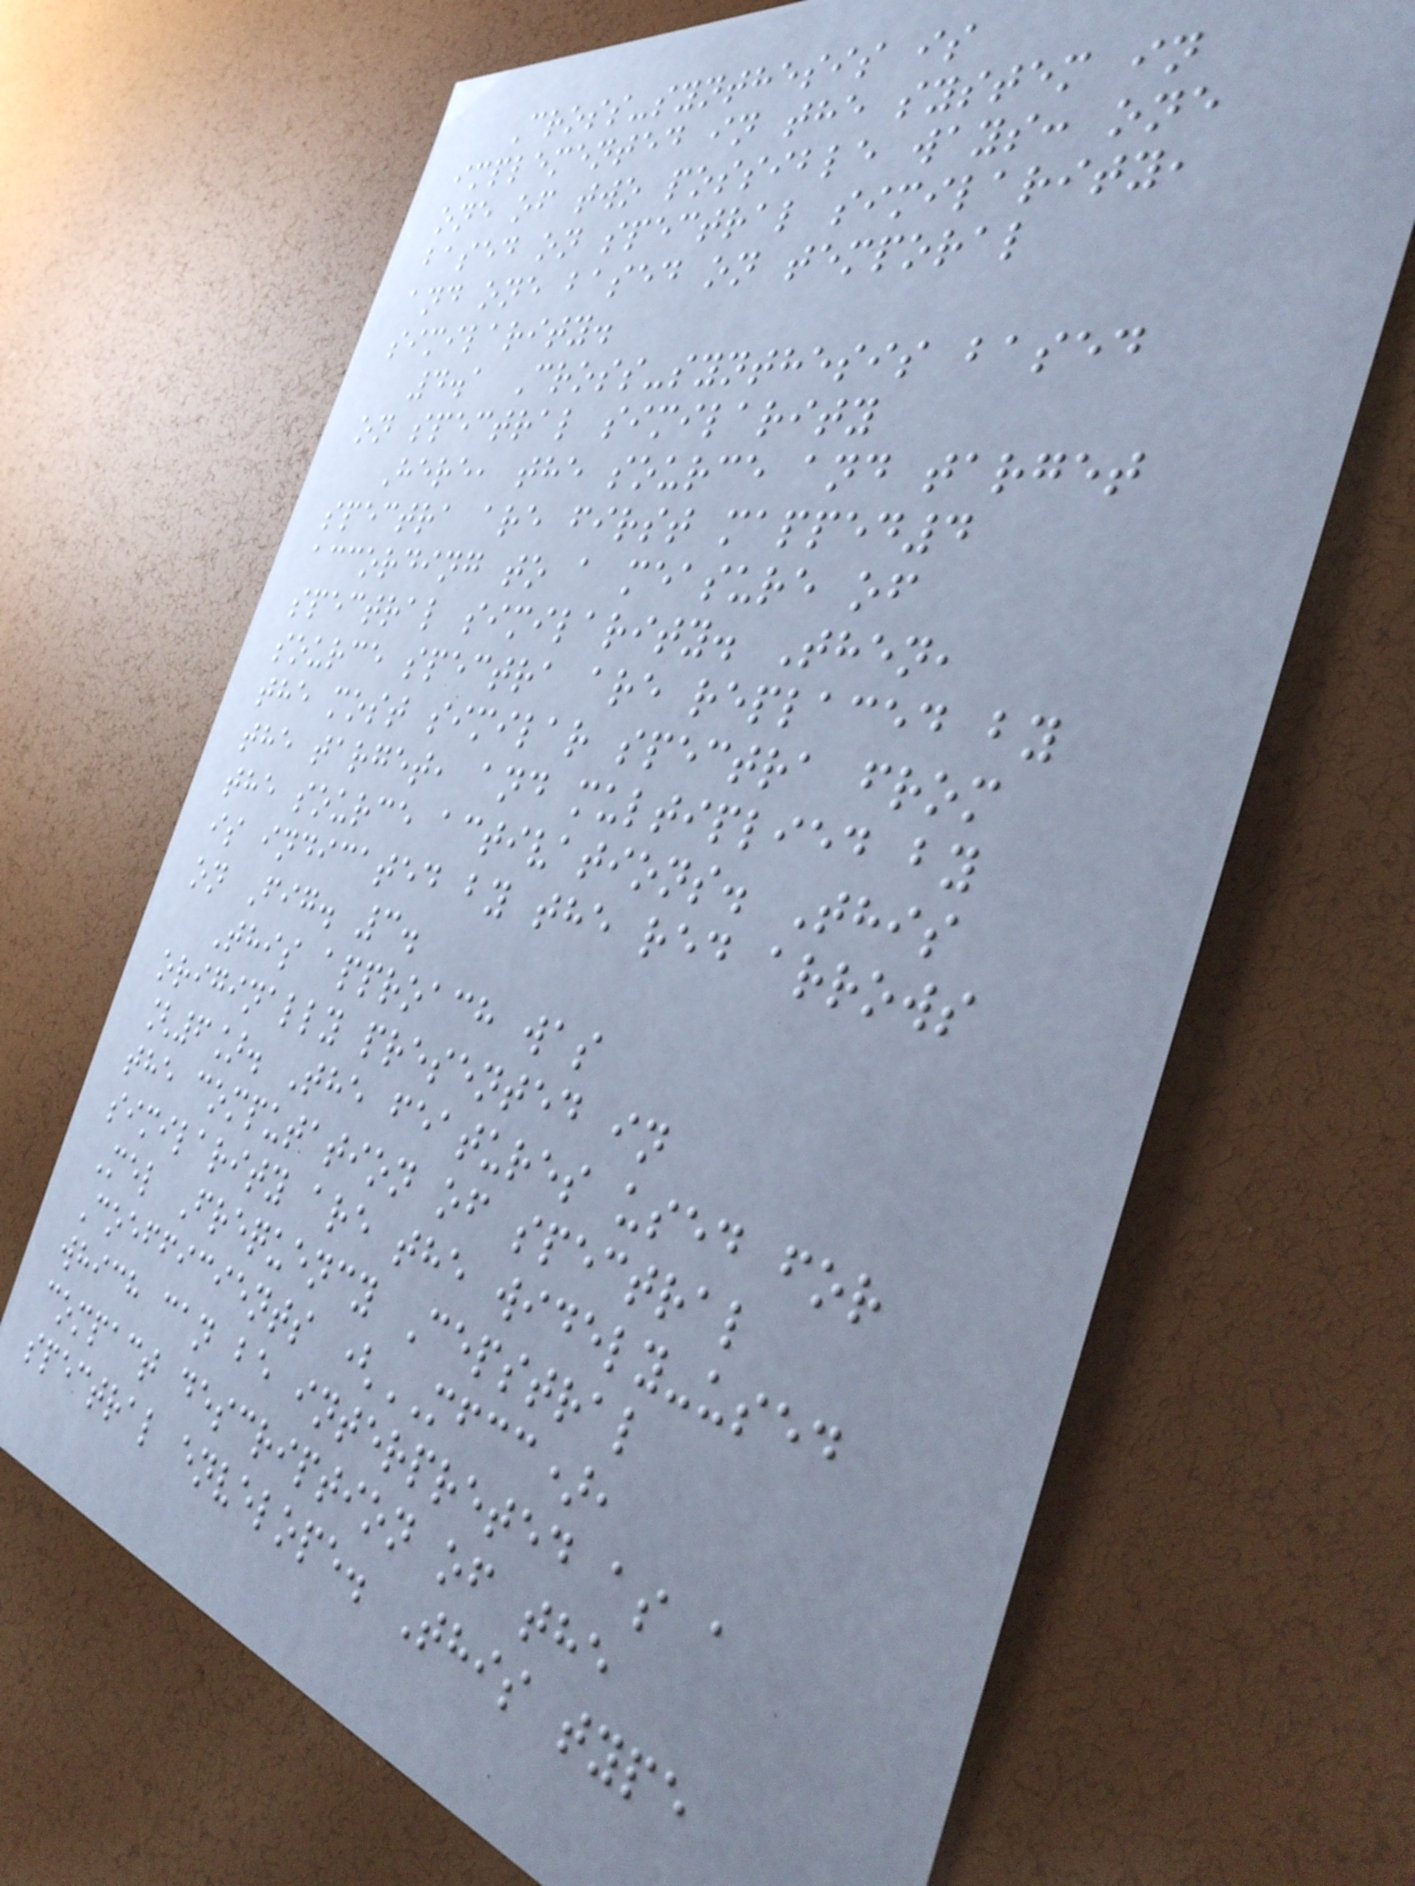Cross-synthesis is
implemented in the system in
one of two possible ways: one
based on spectral similarity,
and one based on temporal
similarity.
4.1 Cross-synthesis based
on spectral similarity
Here, the source and target
spectra are first mapped4
according to a measure of
spectral similarity. Then,
source spectra are replaced by
the most similar spectra from
the target, and multiplied by
the source activations. This
is indicated by the red arrows
on Fig. 3.
This approach was
originally presented in
[6]. The features used for
the computation of spectral
similarity are the widely-used
Mel Frequency Cepstral
Coefficients (MFCC),
which can be interpreted as a
compact description of the
spectral envelope. This type
